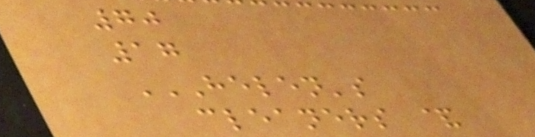70
17
HELEN'S
CLEANERS &
